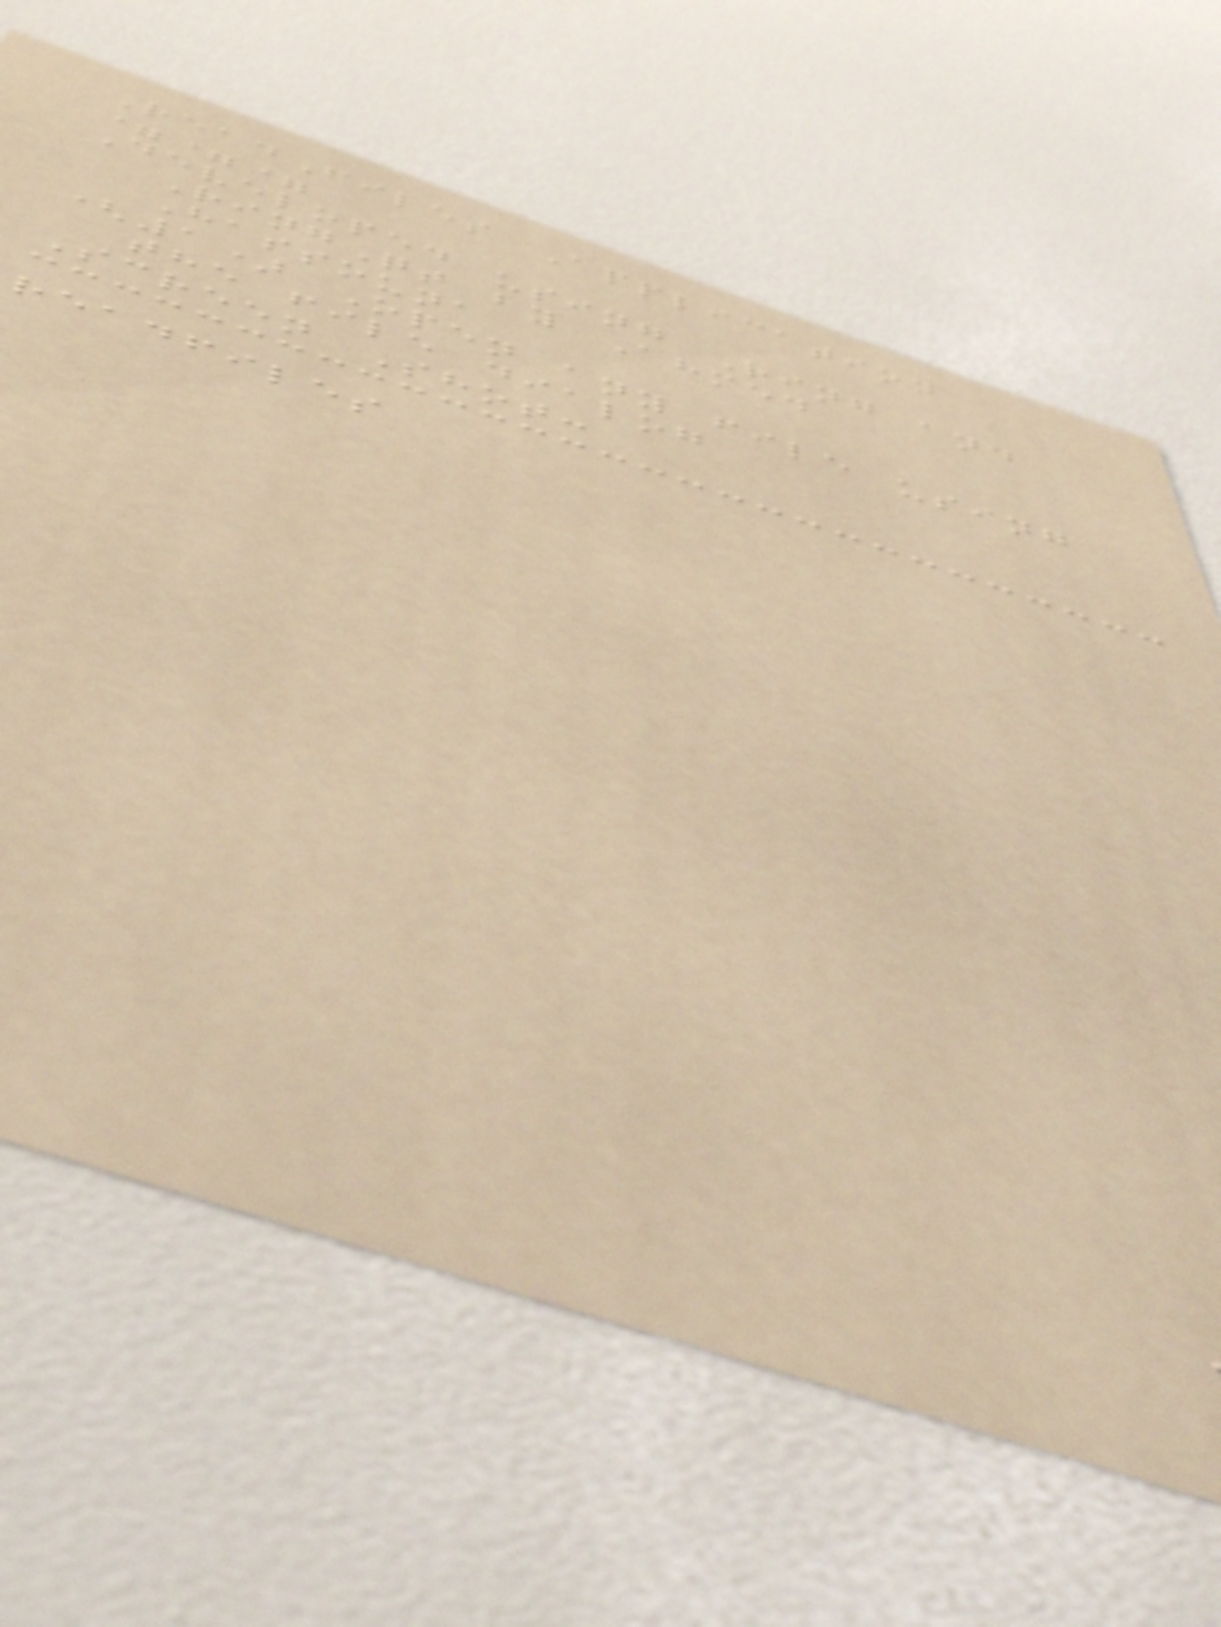ReadFiles Application
===
Developed using Ring and
RingQt by Ahmed
Hassouna
(1) Open any file using
the file dialog
Screen Shot:
readfiles
